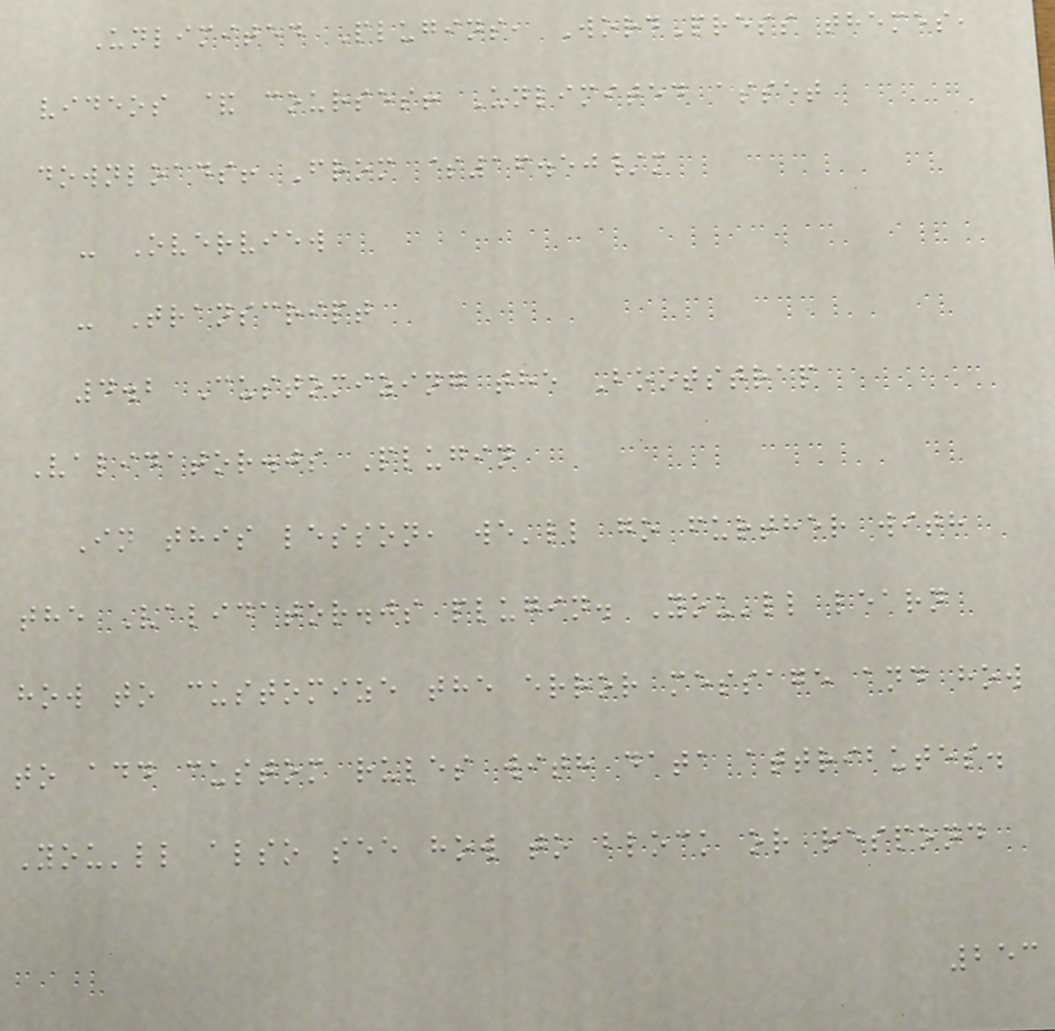Unlimited Plugins, WordPress themes,
videos & courses! Unlimited asset
downloads! From $16.50/m
- Overview
- Transcript
4.2 Customizing the Bootstrap
Validator.js Plugin
In this lesson, we'll go further with
the Validator.js plugin. You'll learn
how to customize the error message and how
to add custom rules with data attributes.
You'll also see how to block or respond
253
